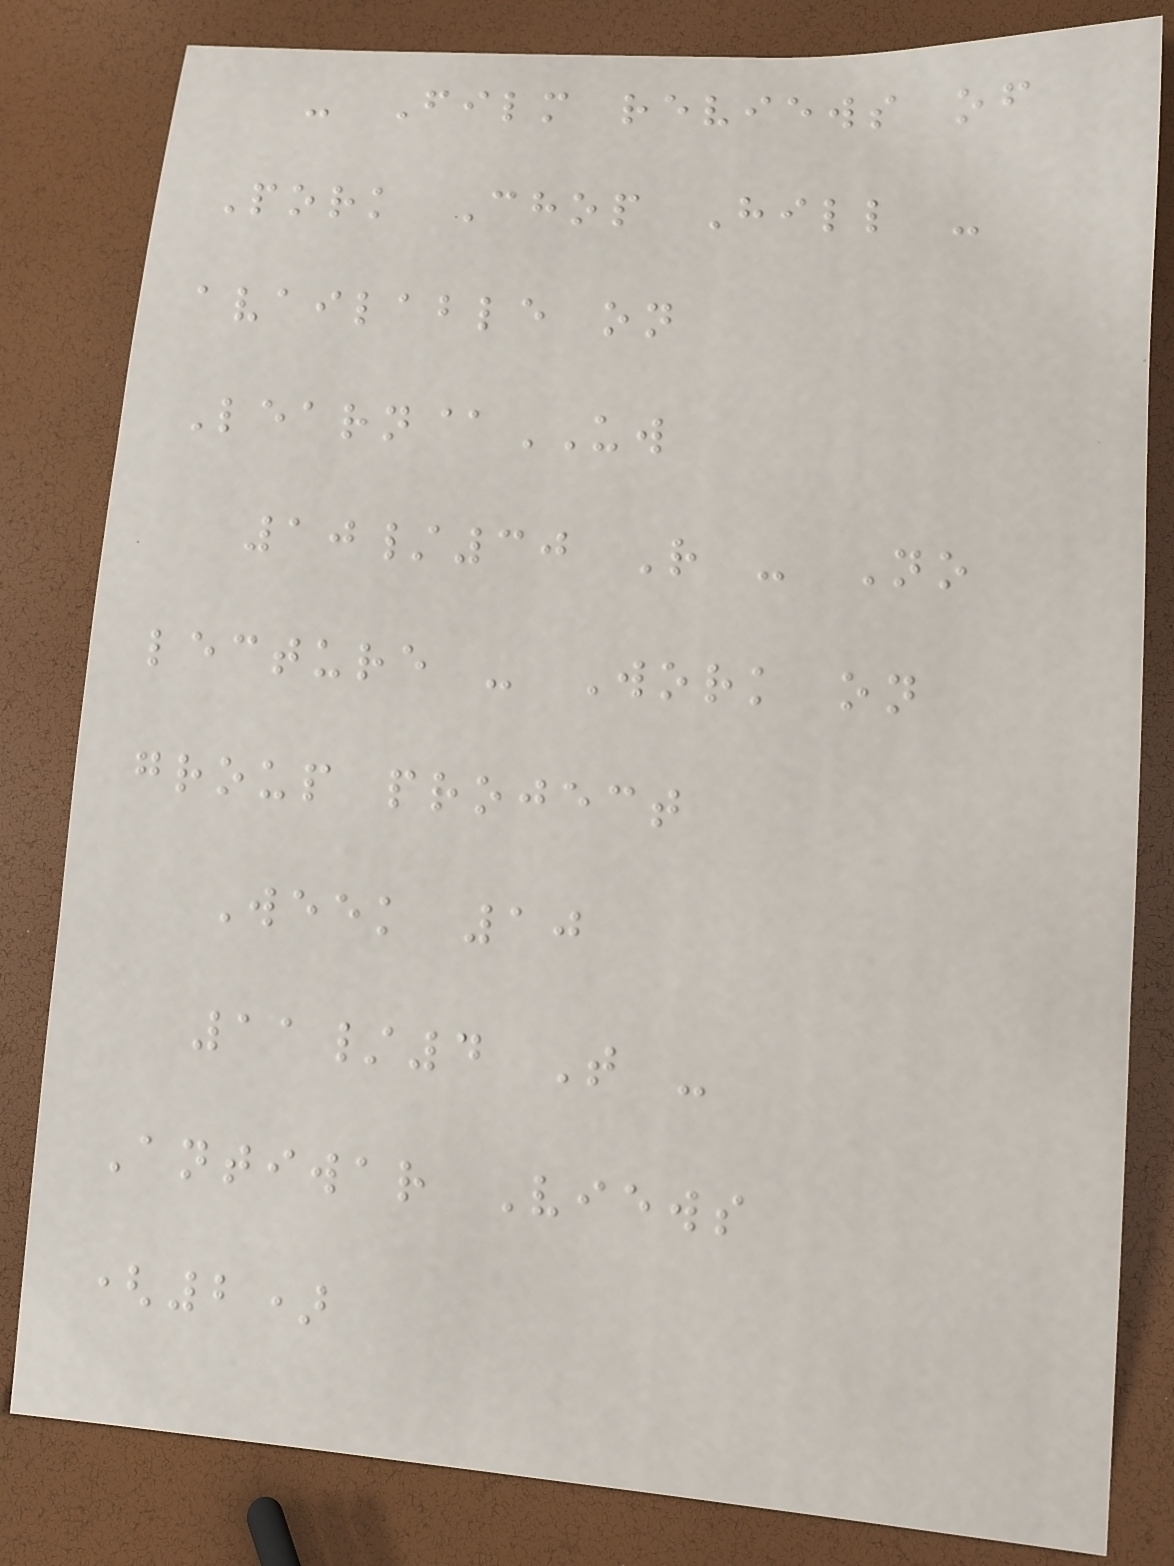- Film reviews of
Pork Chop Hill -
available on
Learn@UW
10/30 R - No
lecture - Work on
group project
Week 10
11/4 T -
Antiwar Views
(2)
